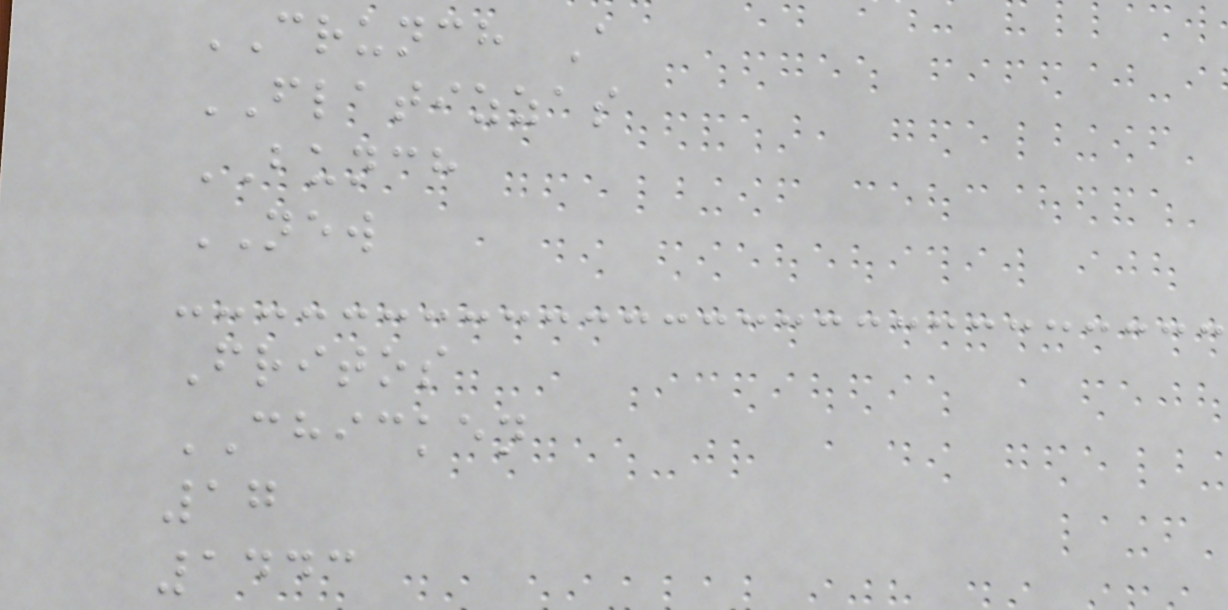CRUNCH A
FLATIZZAS
BUNCH
NEW
Fritos
CHICKEN
17
1443
